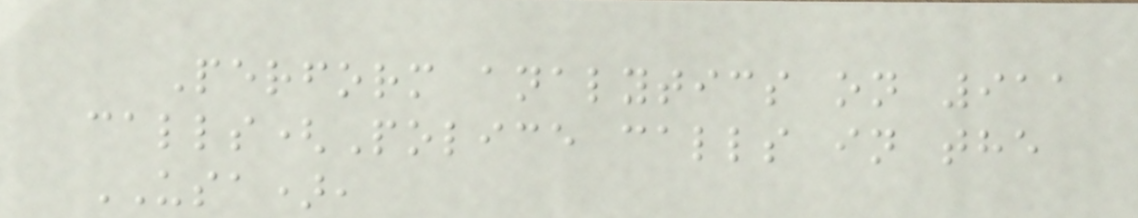Perform analytics on 911
calls(Police calls in the
USA),
